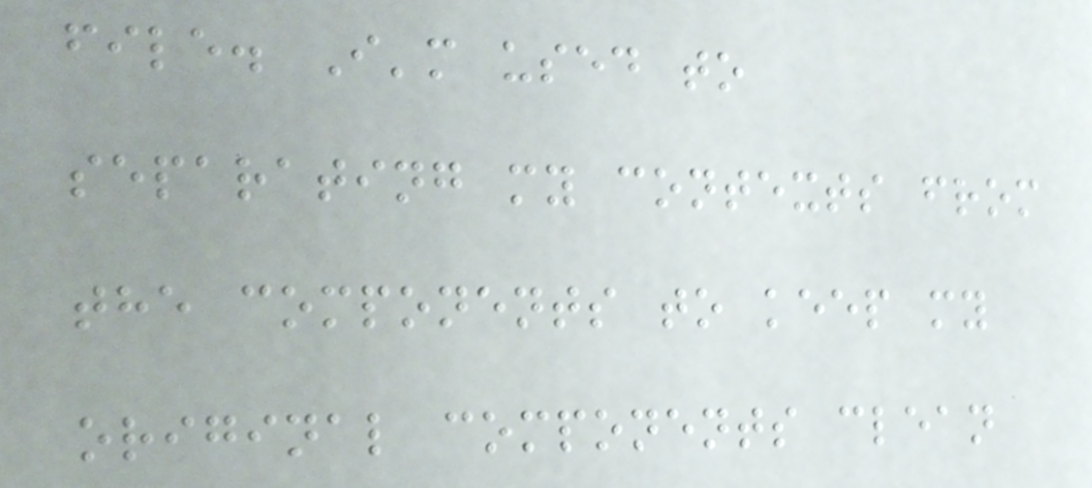file. I'm used to
separating my contexts from
the components to keep my
original components clean
